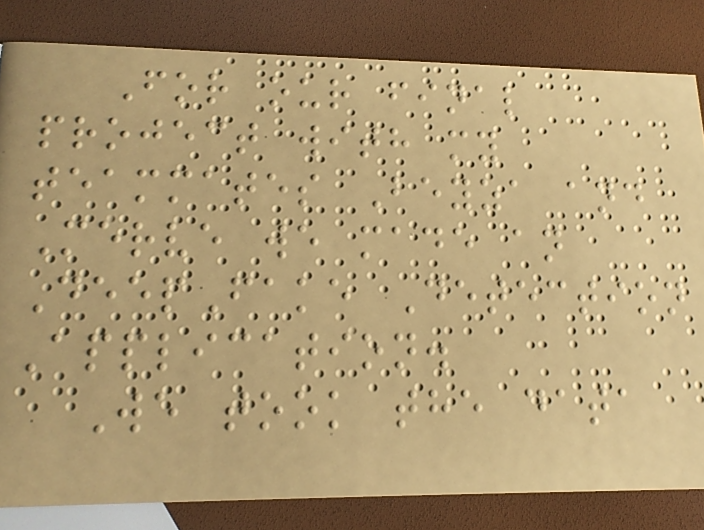For our final
project with my
teammates Beyza and
Merve we made an
DeepFake Detection
Application.
We took the data
